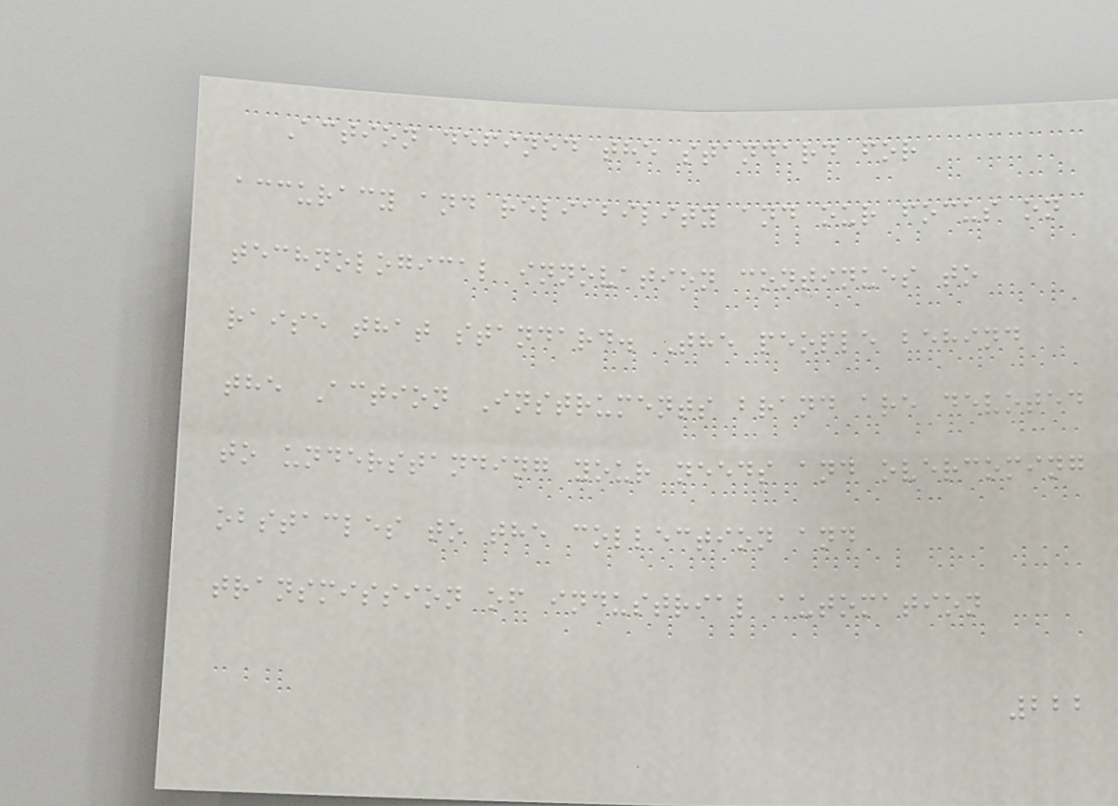Action defined the standard for
accuracy and reliability and our focus on
technological innovation continues to
raise that standard. The people behind
the Action Instruments brand are devoted
to understanding your needs and overcoming
obstacles to the collection and
transmission of industrial automation
222
